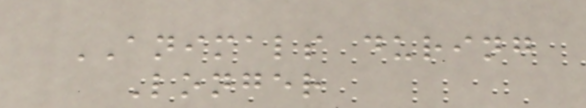ANIMALS during
Longer
